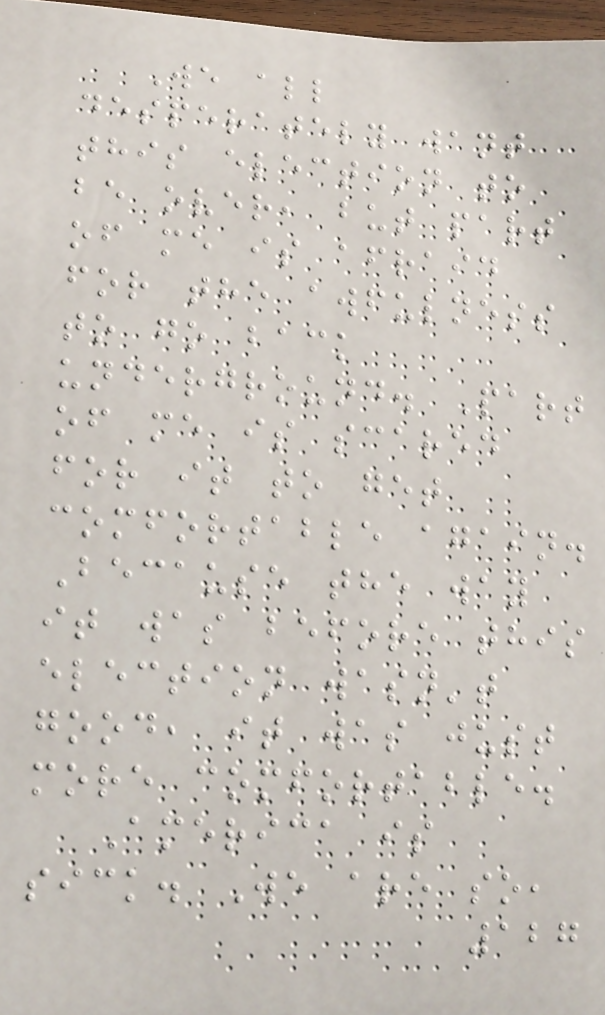We all
desperately want
this election to
be over, but part
of me is afraid
for the awfulness
to go back
underground. Part
of me is scared
for it to get
comfortable again.
Because the way
it was before this
election wasn't
good, it was just
more comfortable.
America is
sick. We are so,
127
